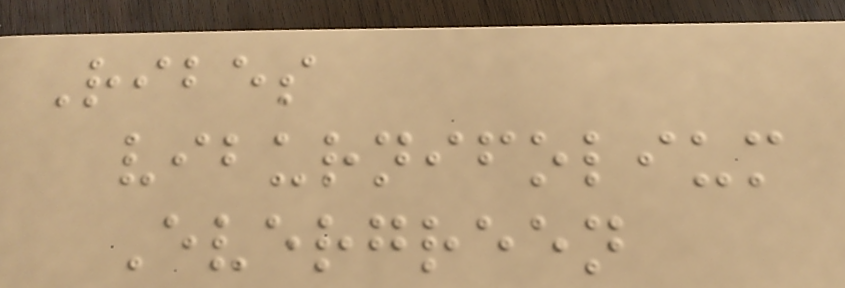Ribes
viburnifolium
Evergreen
